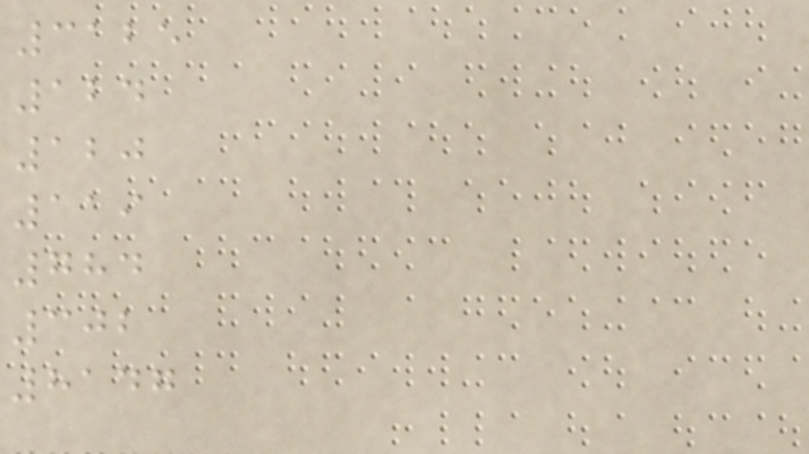3125
124
120
119
784
302
8147
